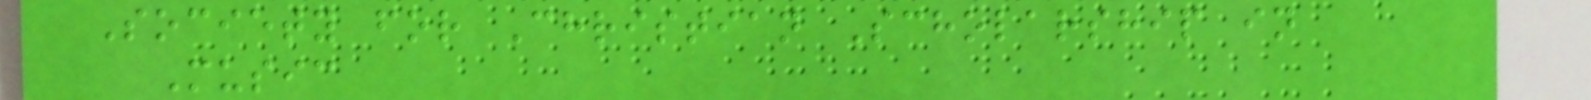Society for Christian Scholarship in
Music
